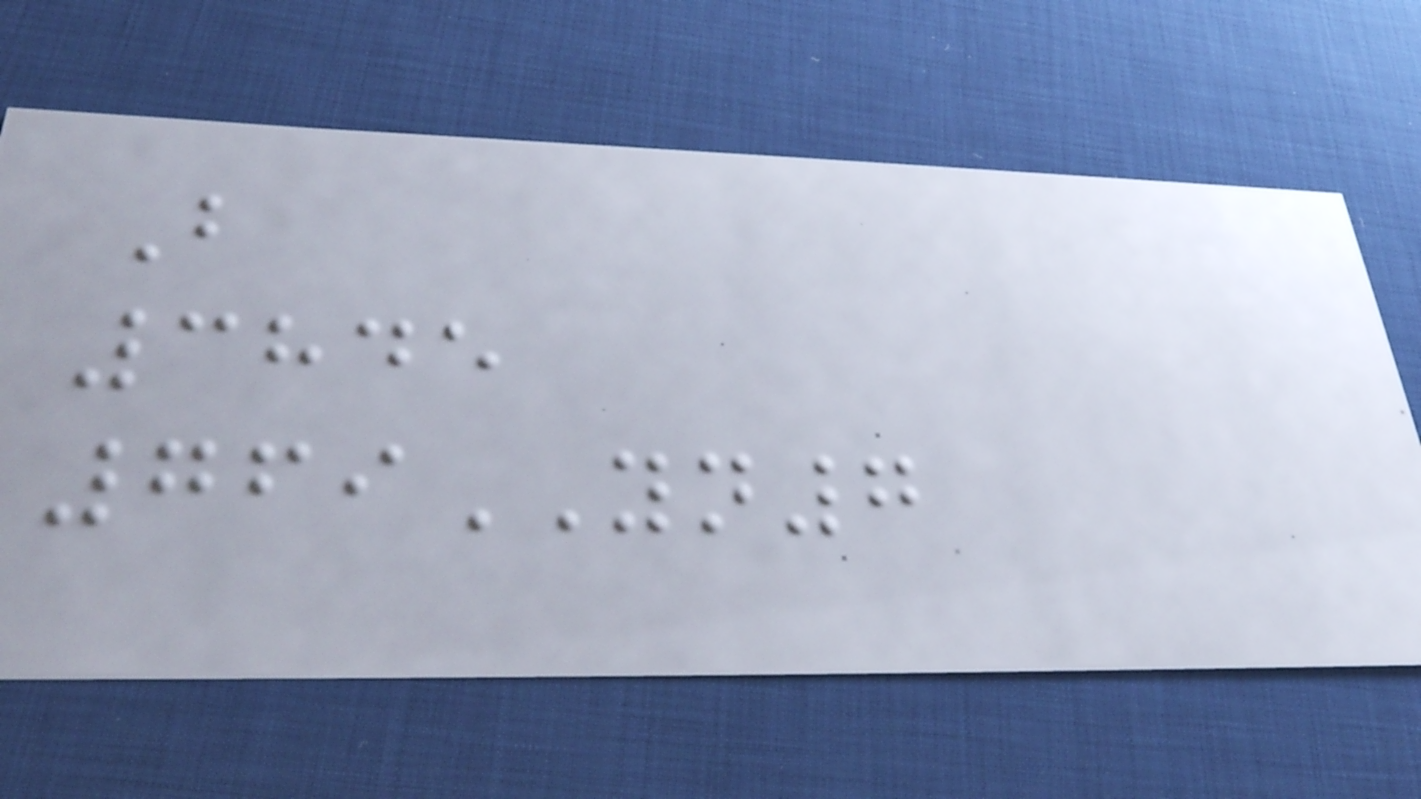B
3845
769YN7
